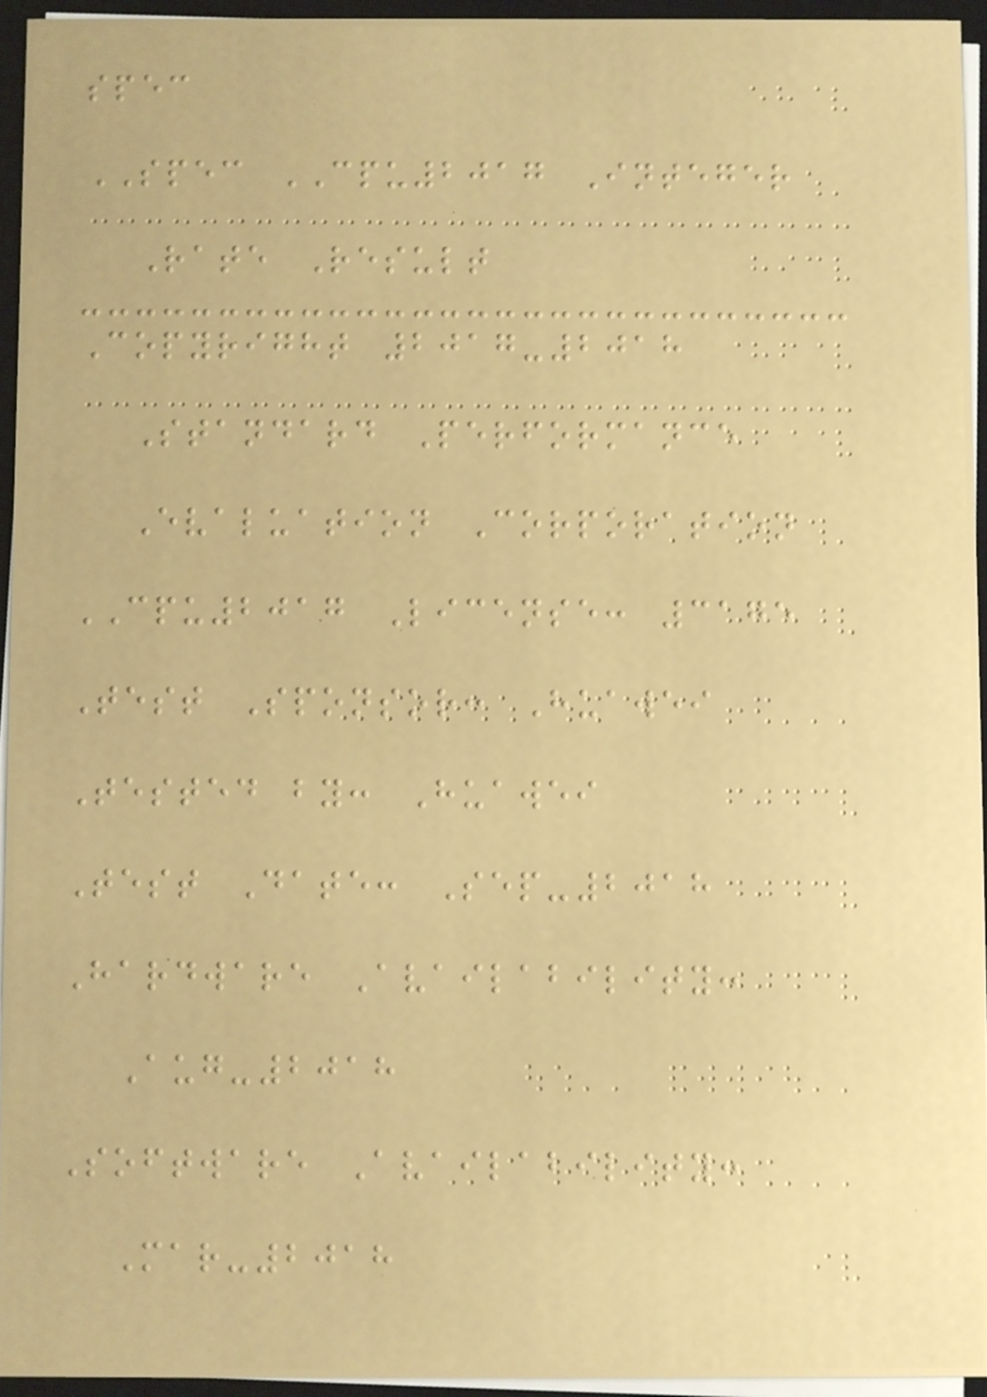spec
SPEC CPU2017 Integer
Rate Result
Copyright 2017-2018
Standard Performance
Evaluation Corporation
CPU2017 License: 3175
Test Sponsor: Huawei
Tested by: Huawei
Test Date: Sep-2018
Hardware Availability:
Aug-2018
Software Availability:
Mar-2018
